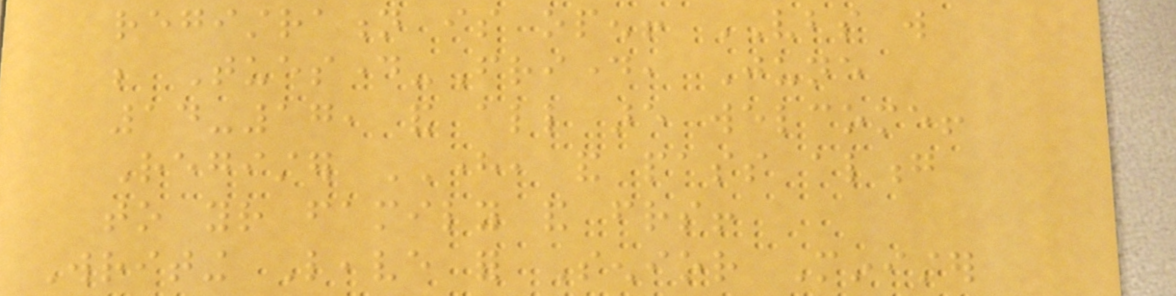registration is open! VBS will
be Tuesday-Friday, June
14-17, and all are welcome!
Register HERE, and pass along
to your family and friends!
Writing Leave for Senior Minister
